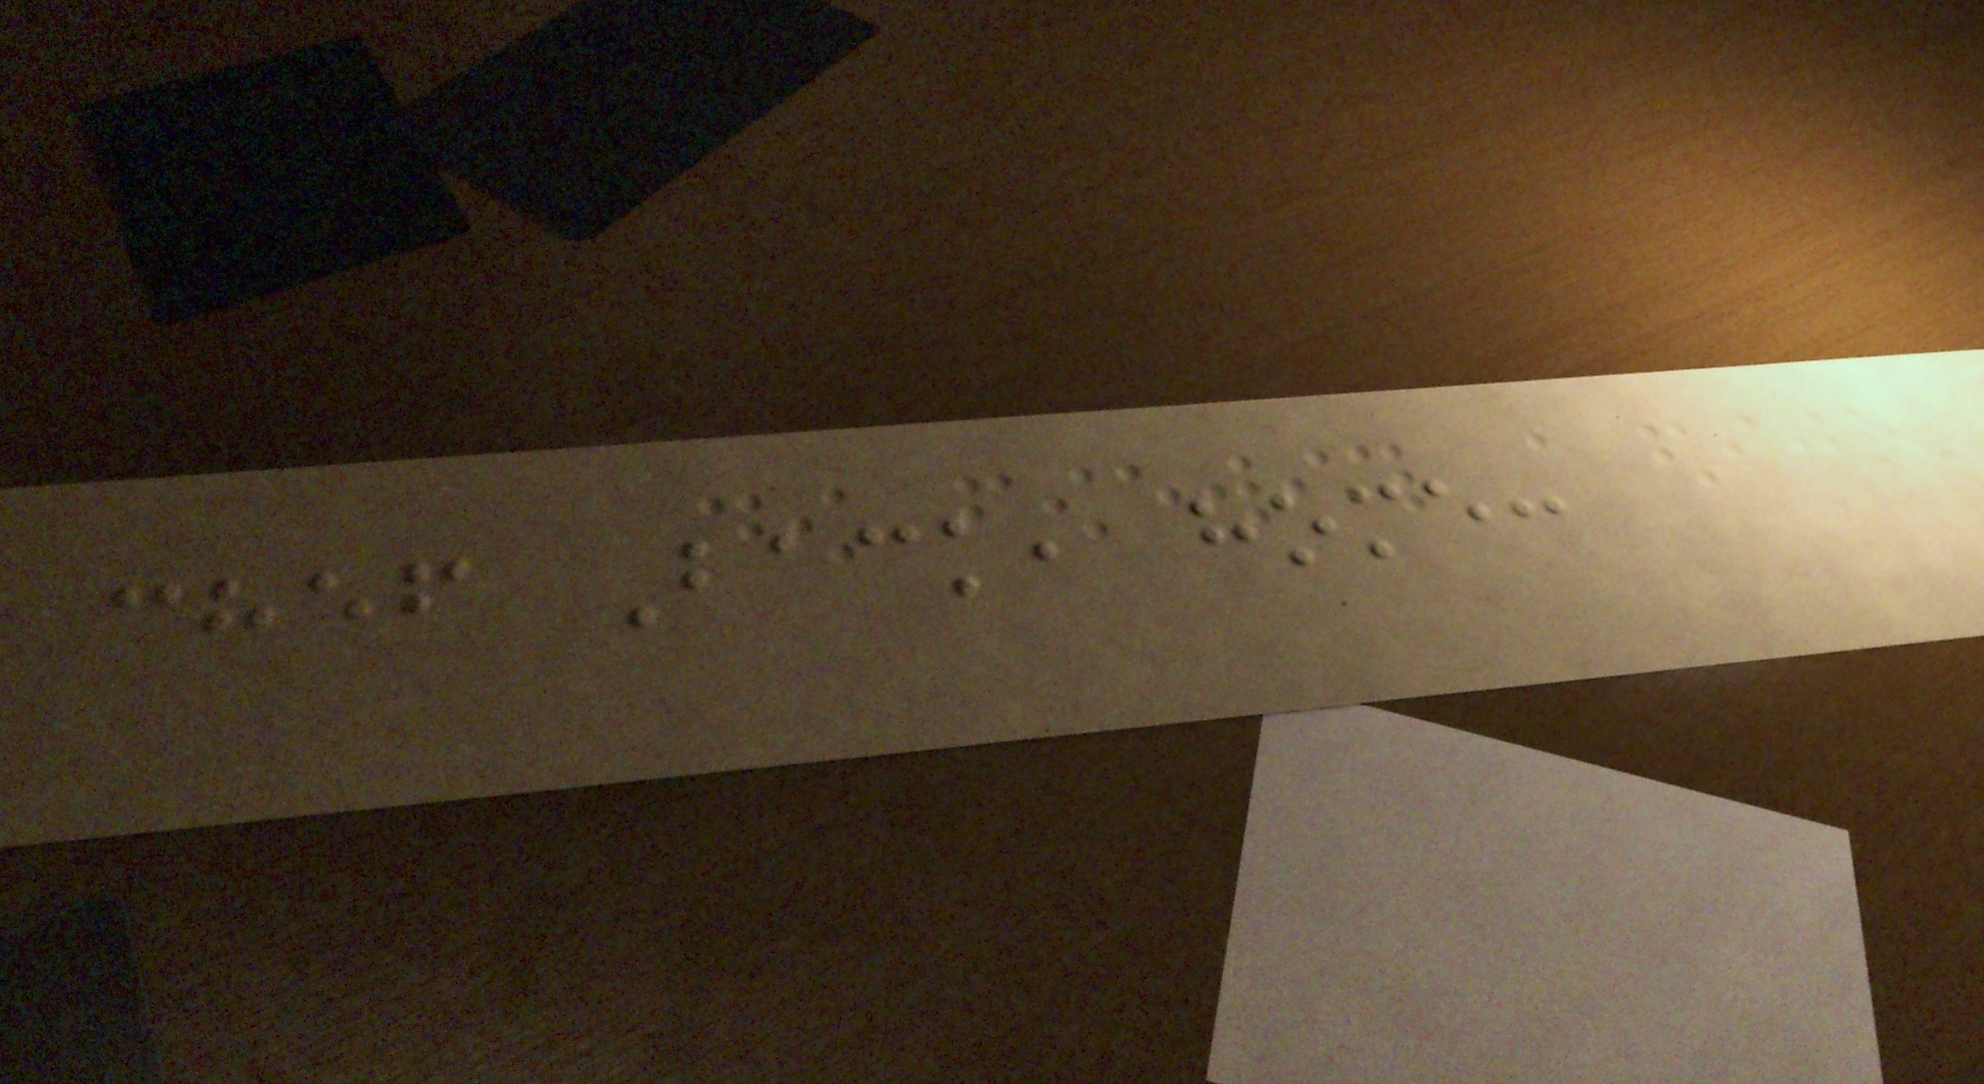chef Back, home:
